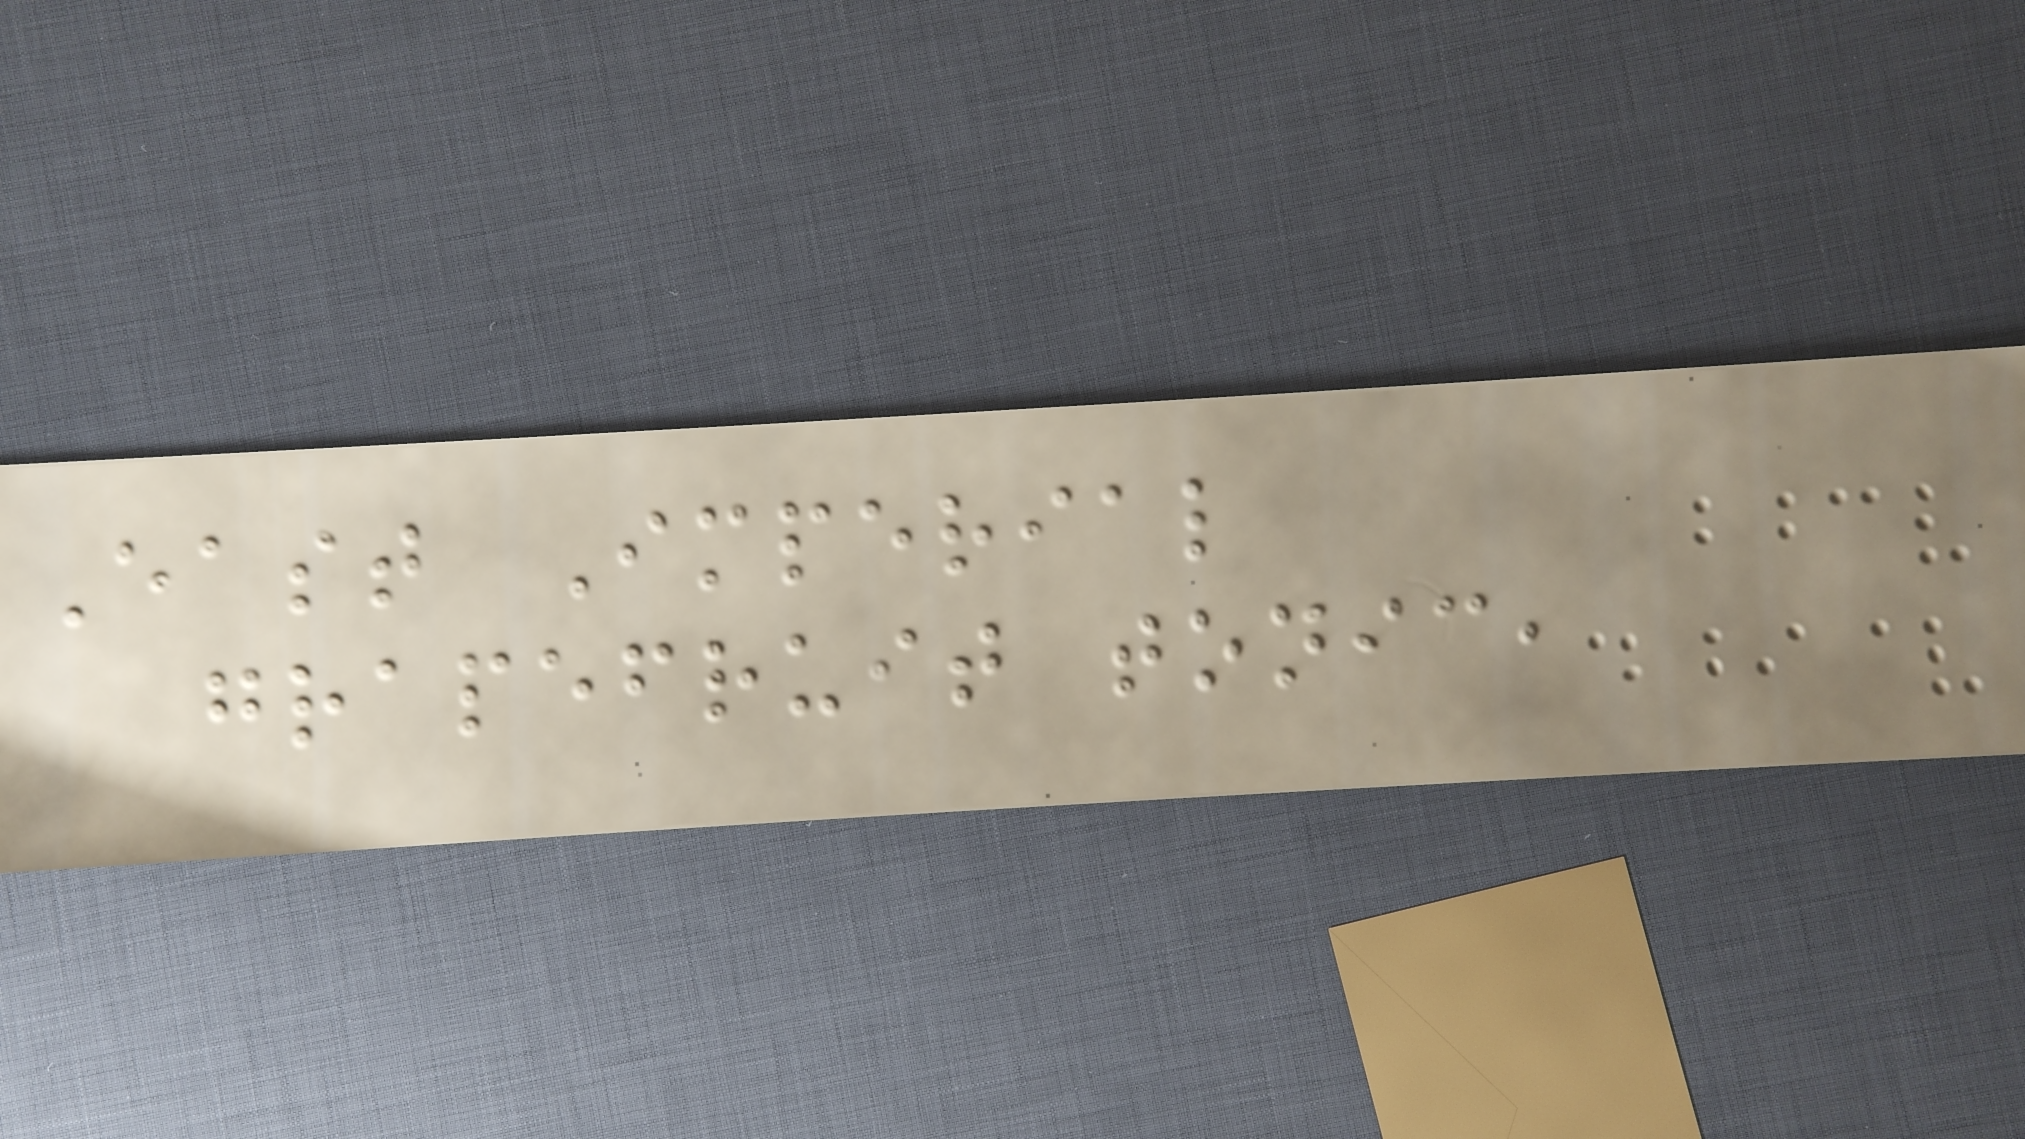East Imperial
grapefruit tonic,
